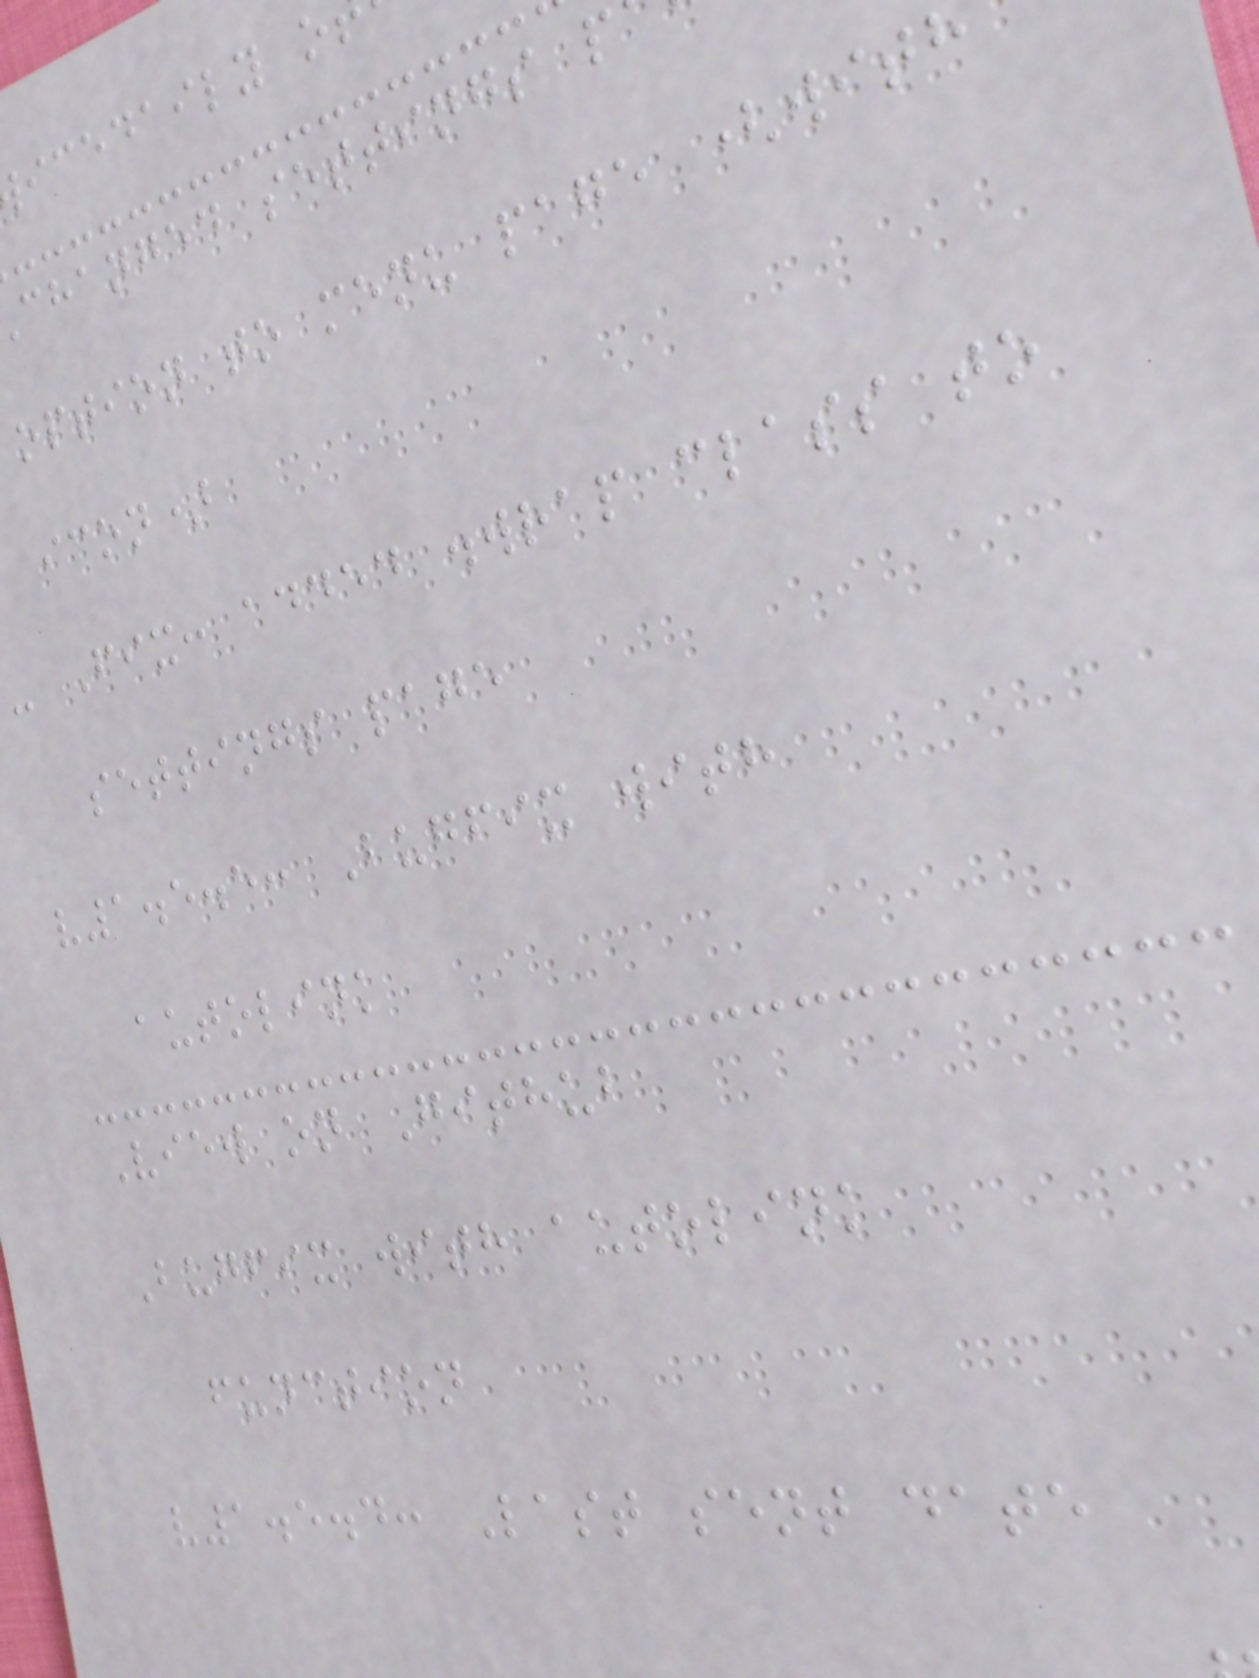icedaily o
changed settings p
option to menu page (with
icon)
- Fix: added .wrap class to
settings page
v1.5.5: Bugfix with
autolink
View on Github
Bugfix with autolink
function
v1.5.4: Last sent date
